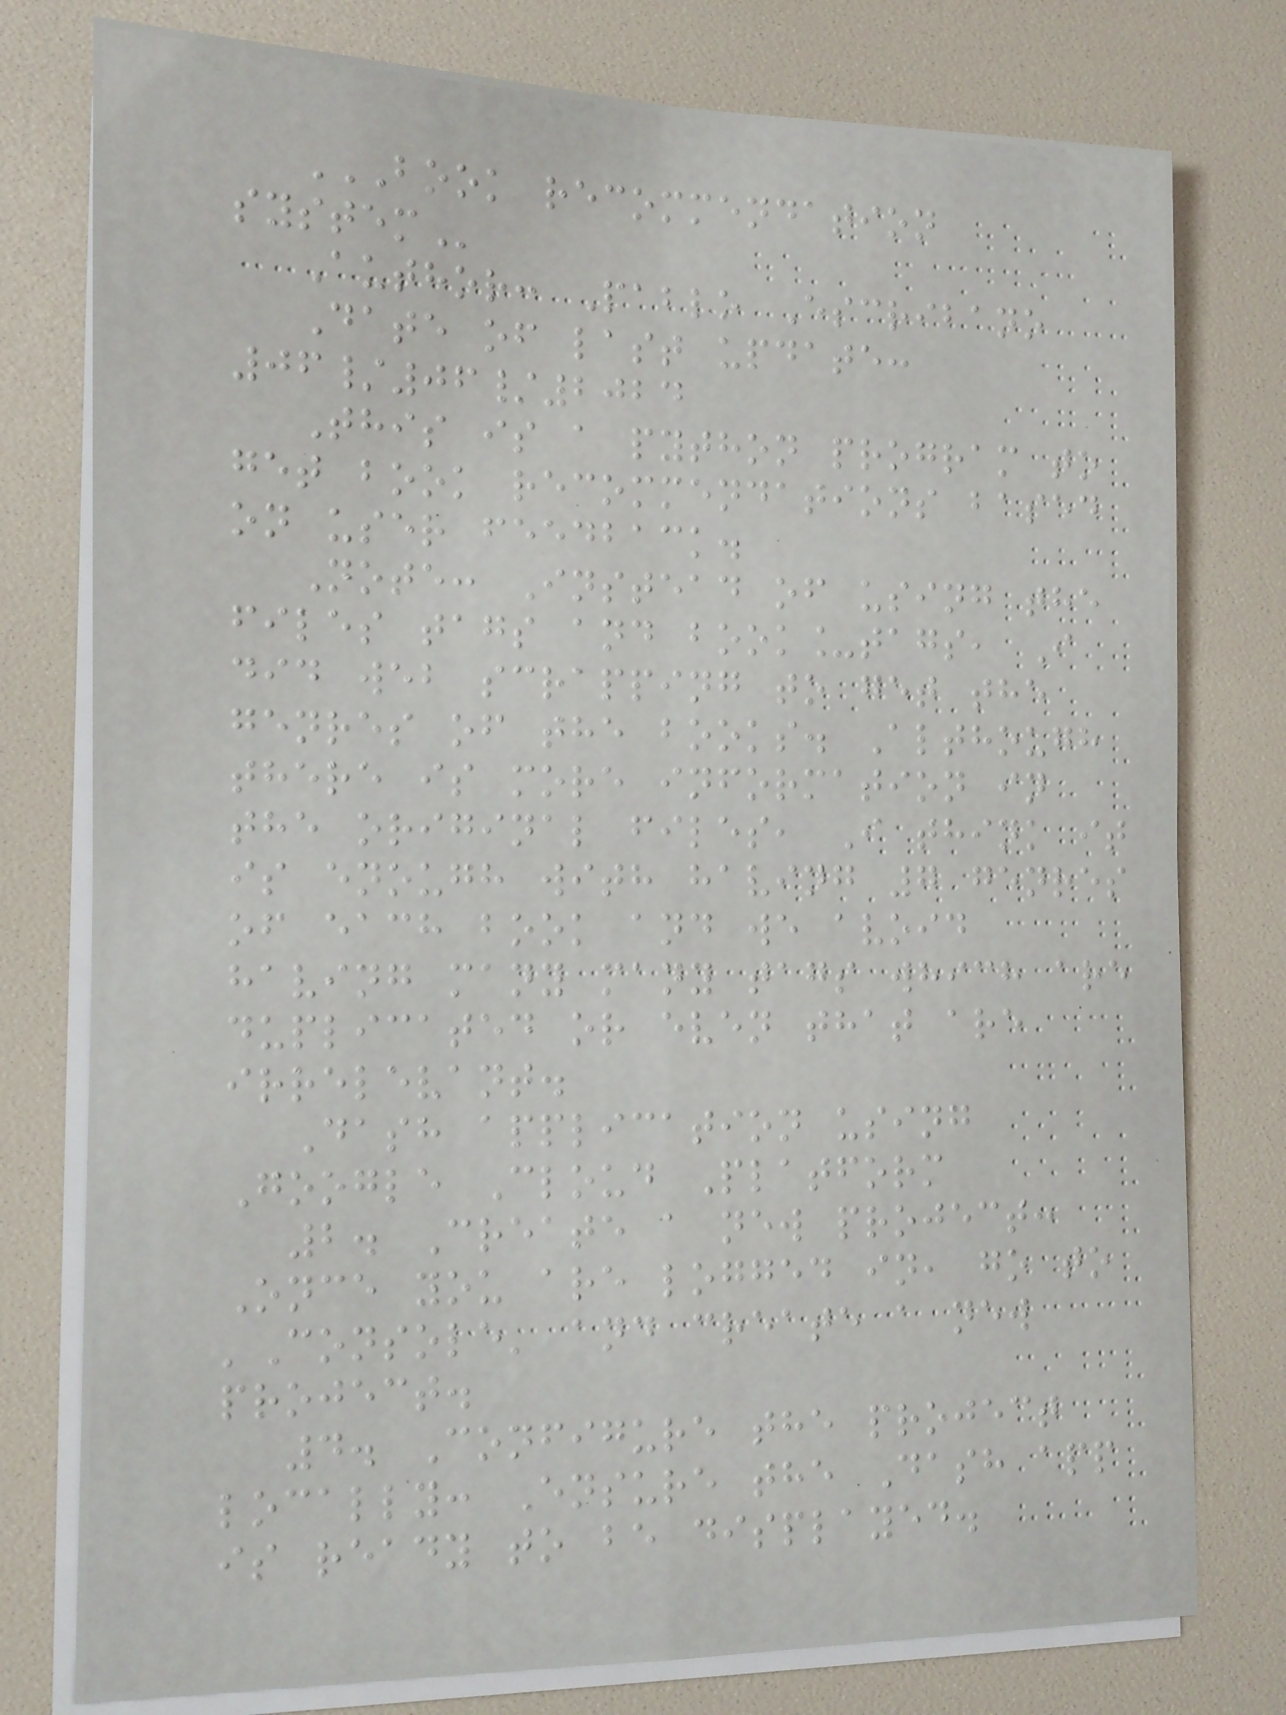BOOK RECOMMENDATION
SYSTEM
Author: Pablo Escribano
Date of last update:
06/06/2024
This is a python program to
get book recommendations based
on user feedback.
Note: Instead of using the
files tags and book_tags, I
did web scrapping to get the
genres of the books. Although
there is more information in
the original files, I think it
is enough with having 7 genres
of each book and we avoid
having many many tags which are
duplicated or even that are
irrelevant.
Dash application using
Google Cloud Platform
2. Create a new project:
Once you are logged in, go to
'Console' and create a new
project.
4. Configure the project
locally: Ensure the Dash app
is ready to be displayed.
